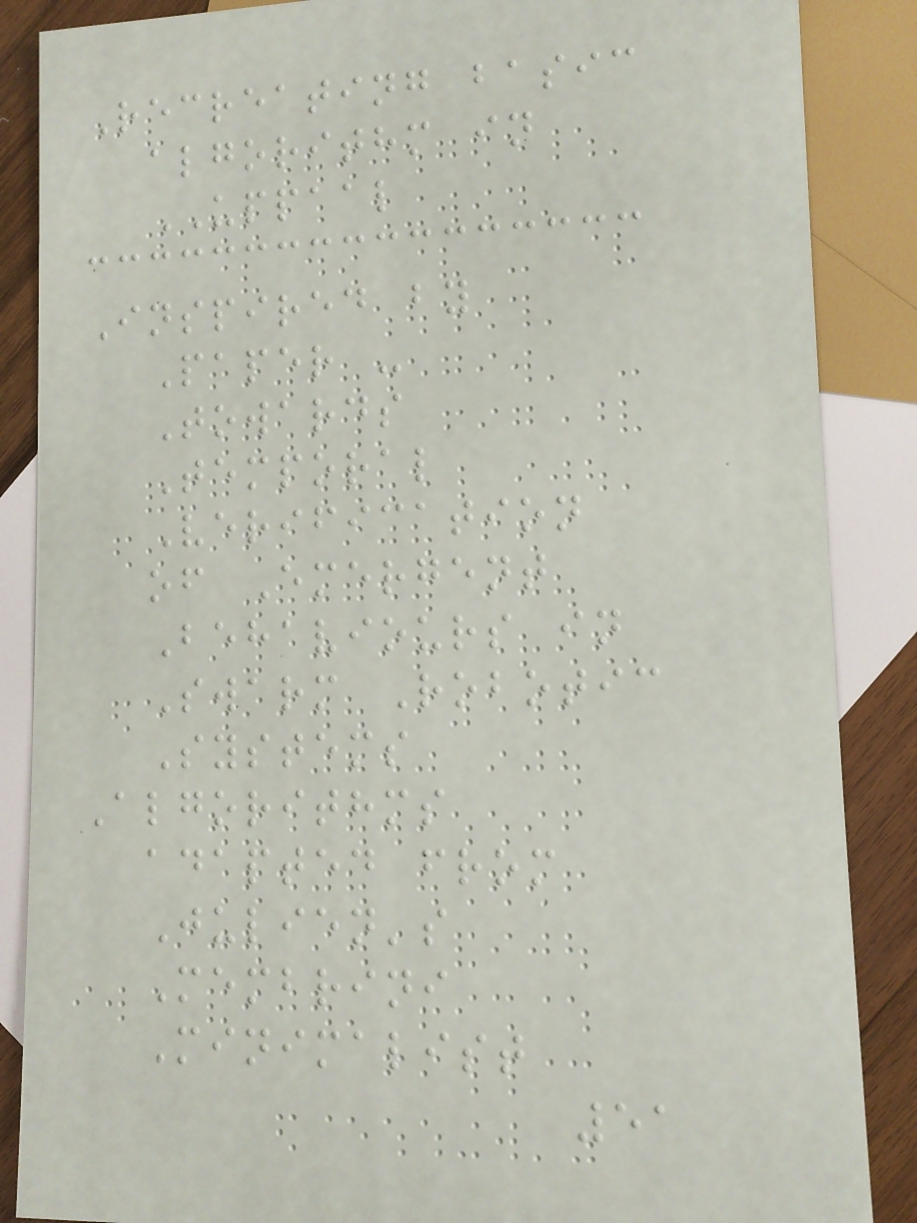Recreating basic
algorithm in
UPPAAL
Inspired by
Paper -
Towards
Temporal
Verification
of Emergent
Behaviours in
Swarm Robotic
Systems
Algorithms
adapted from
Julien's
Membrini
Minimalist
51
